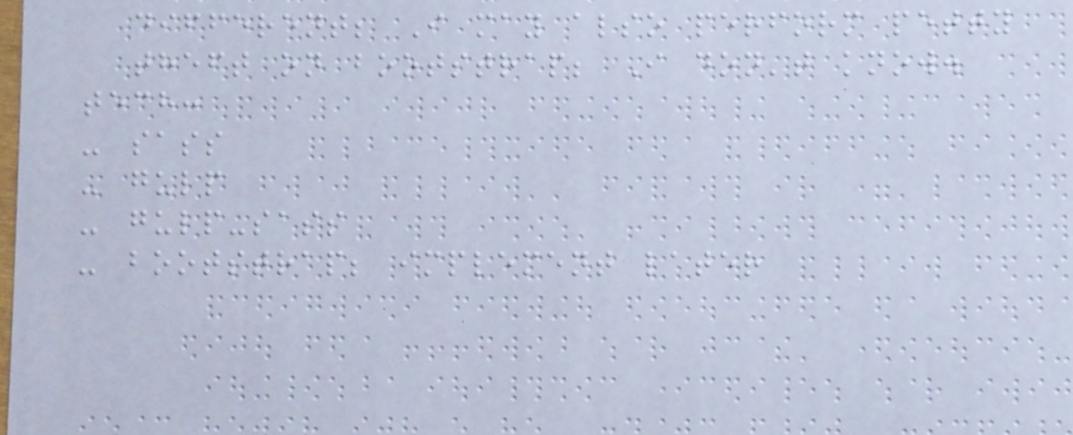different; I may also perform petty
theft on bootstrap; I don't know.
tech:
- sass
- gulp
- gulp-sass
- bootstrap; implement later
